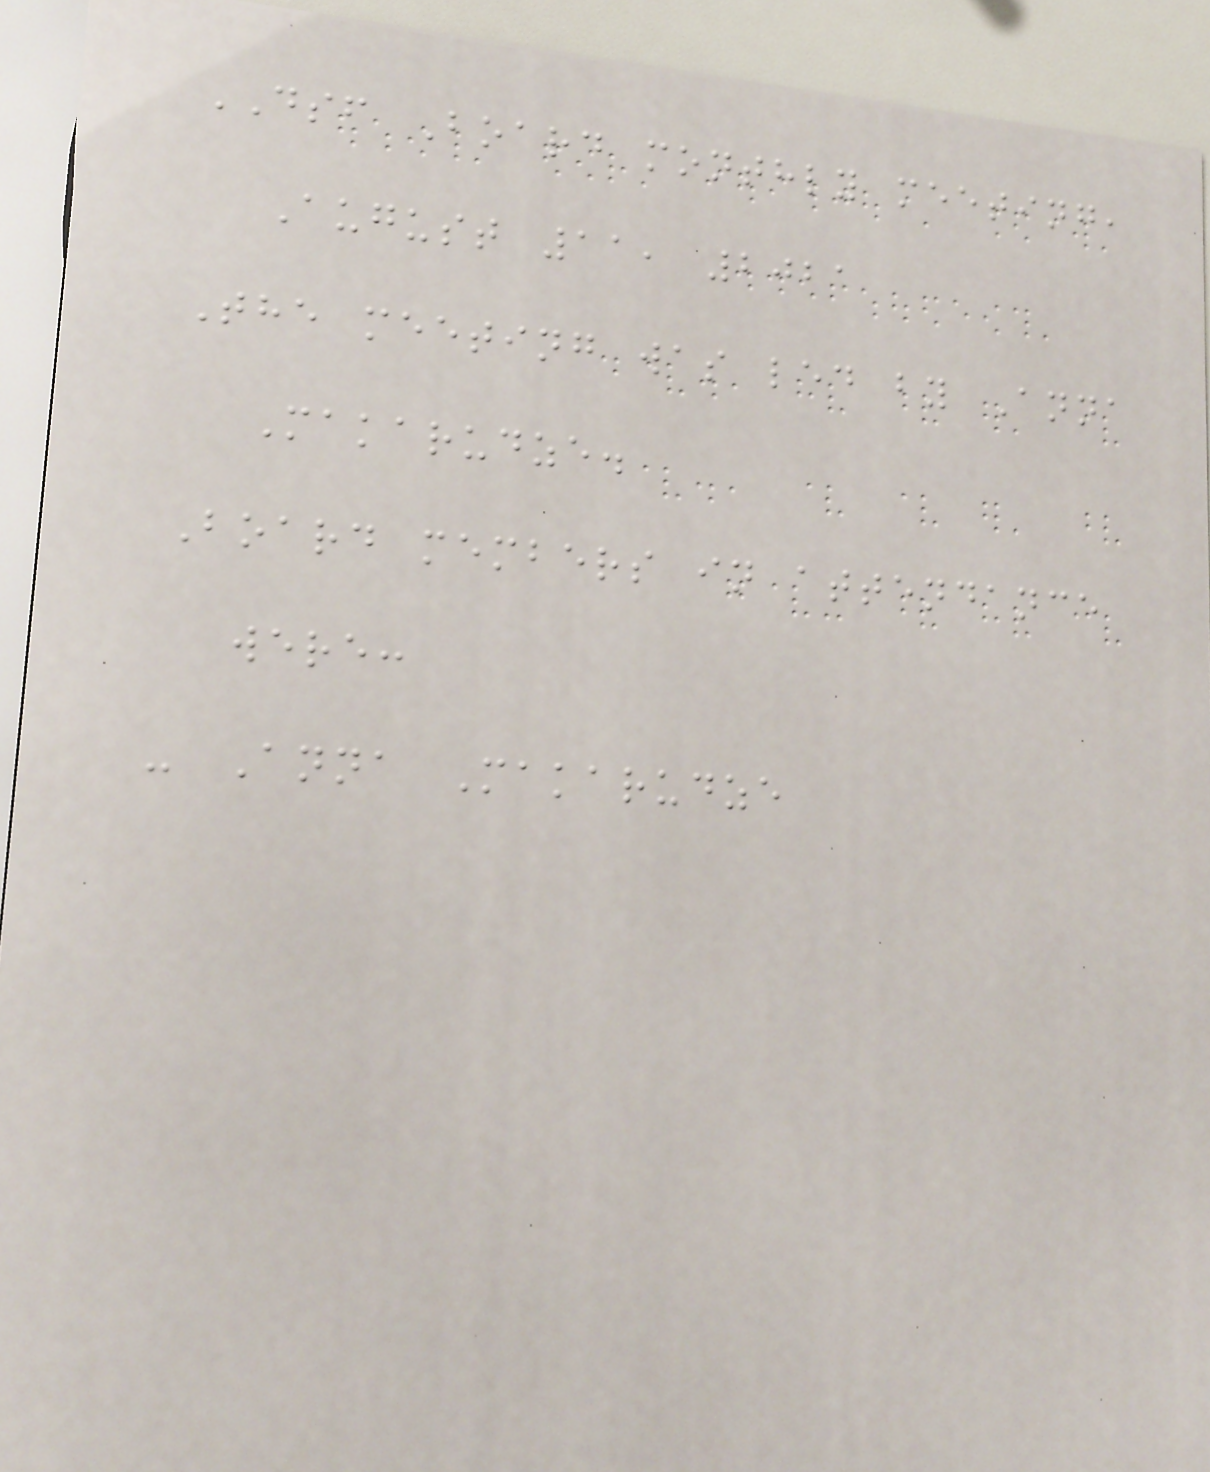DSF Board monthly meeting,
August 11, 2021
The meeting was led by Anna
Makarudze.
Board members in attendance
were:
- Anna Makarudze
